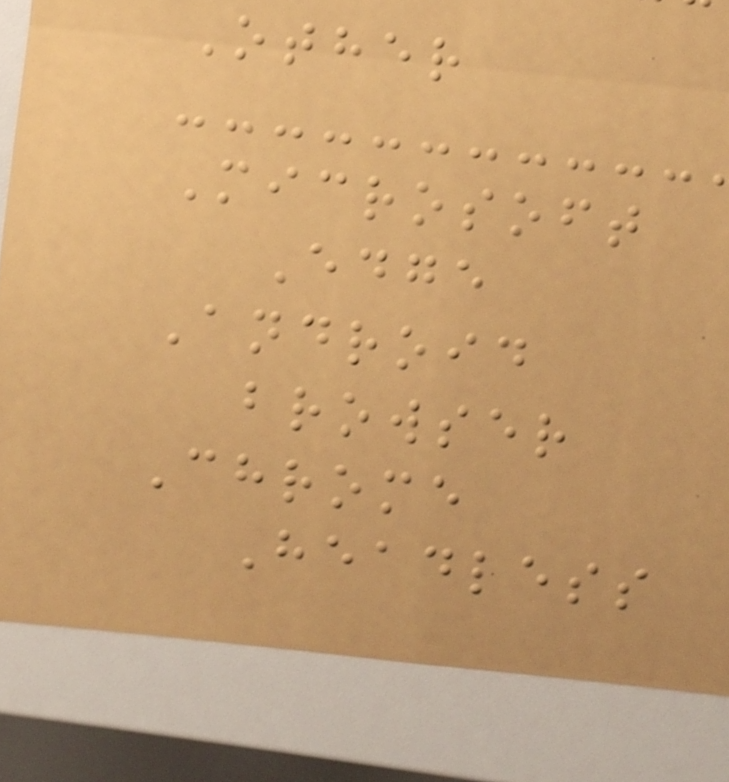Other
Microsoft
Edge
Android
browser
Chrome
Headless
